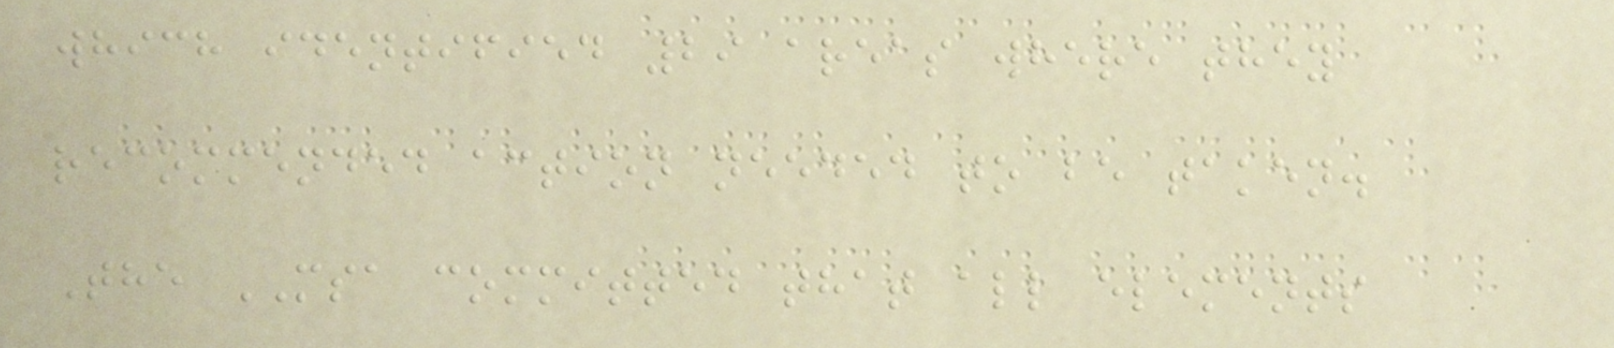which identified 29 areas where they
recommended action needed to be taken.
The MSA committed that all elements
